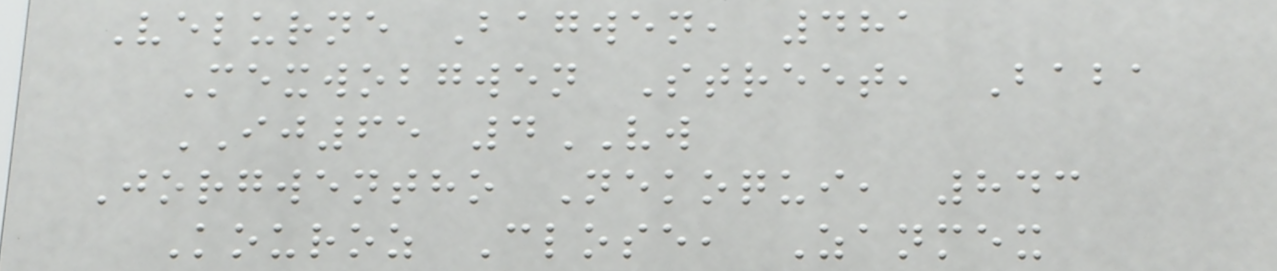Velurne Bagwen, 481
Mexwobgwen Street, Baba
IJ65 4VW
Jorgwentho Nekoqui, 843
Kouroz Close, Zanmex
